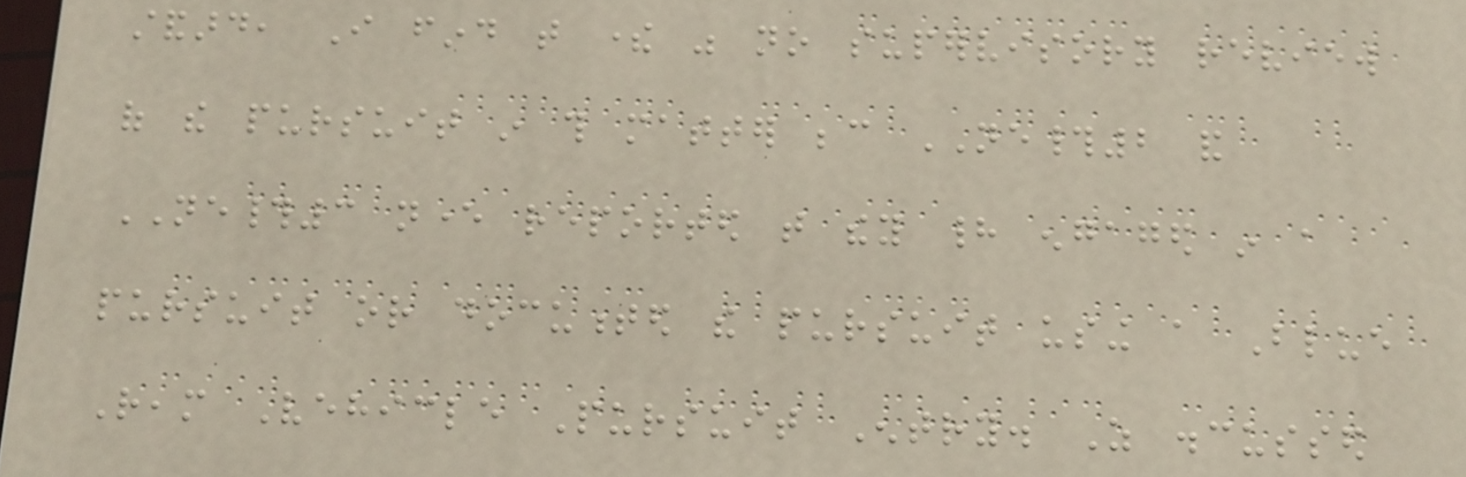standard, I find that there was no supervisory review
of the pursuit in this matter because NE#2 and
NE#3 never reported that they had engaged in a
pursuit or documented the pursuit using a Blue
Ream Vehicle Pursuit Entry. As discussed
